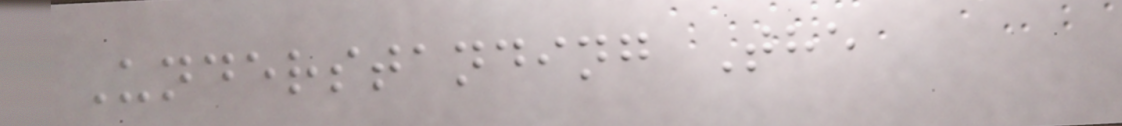Understanding The
